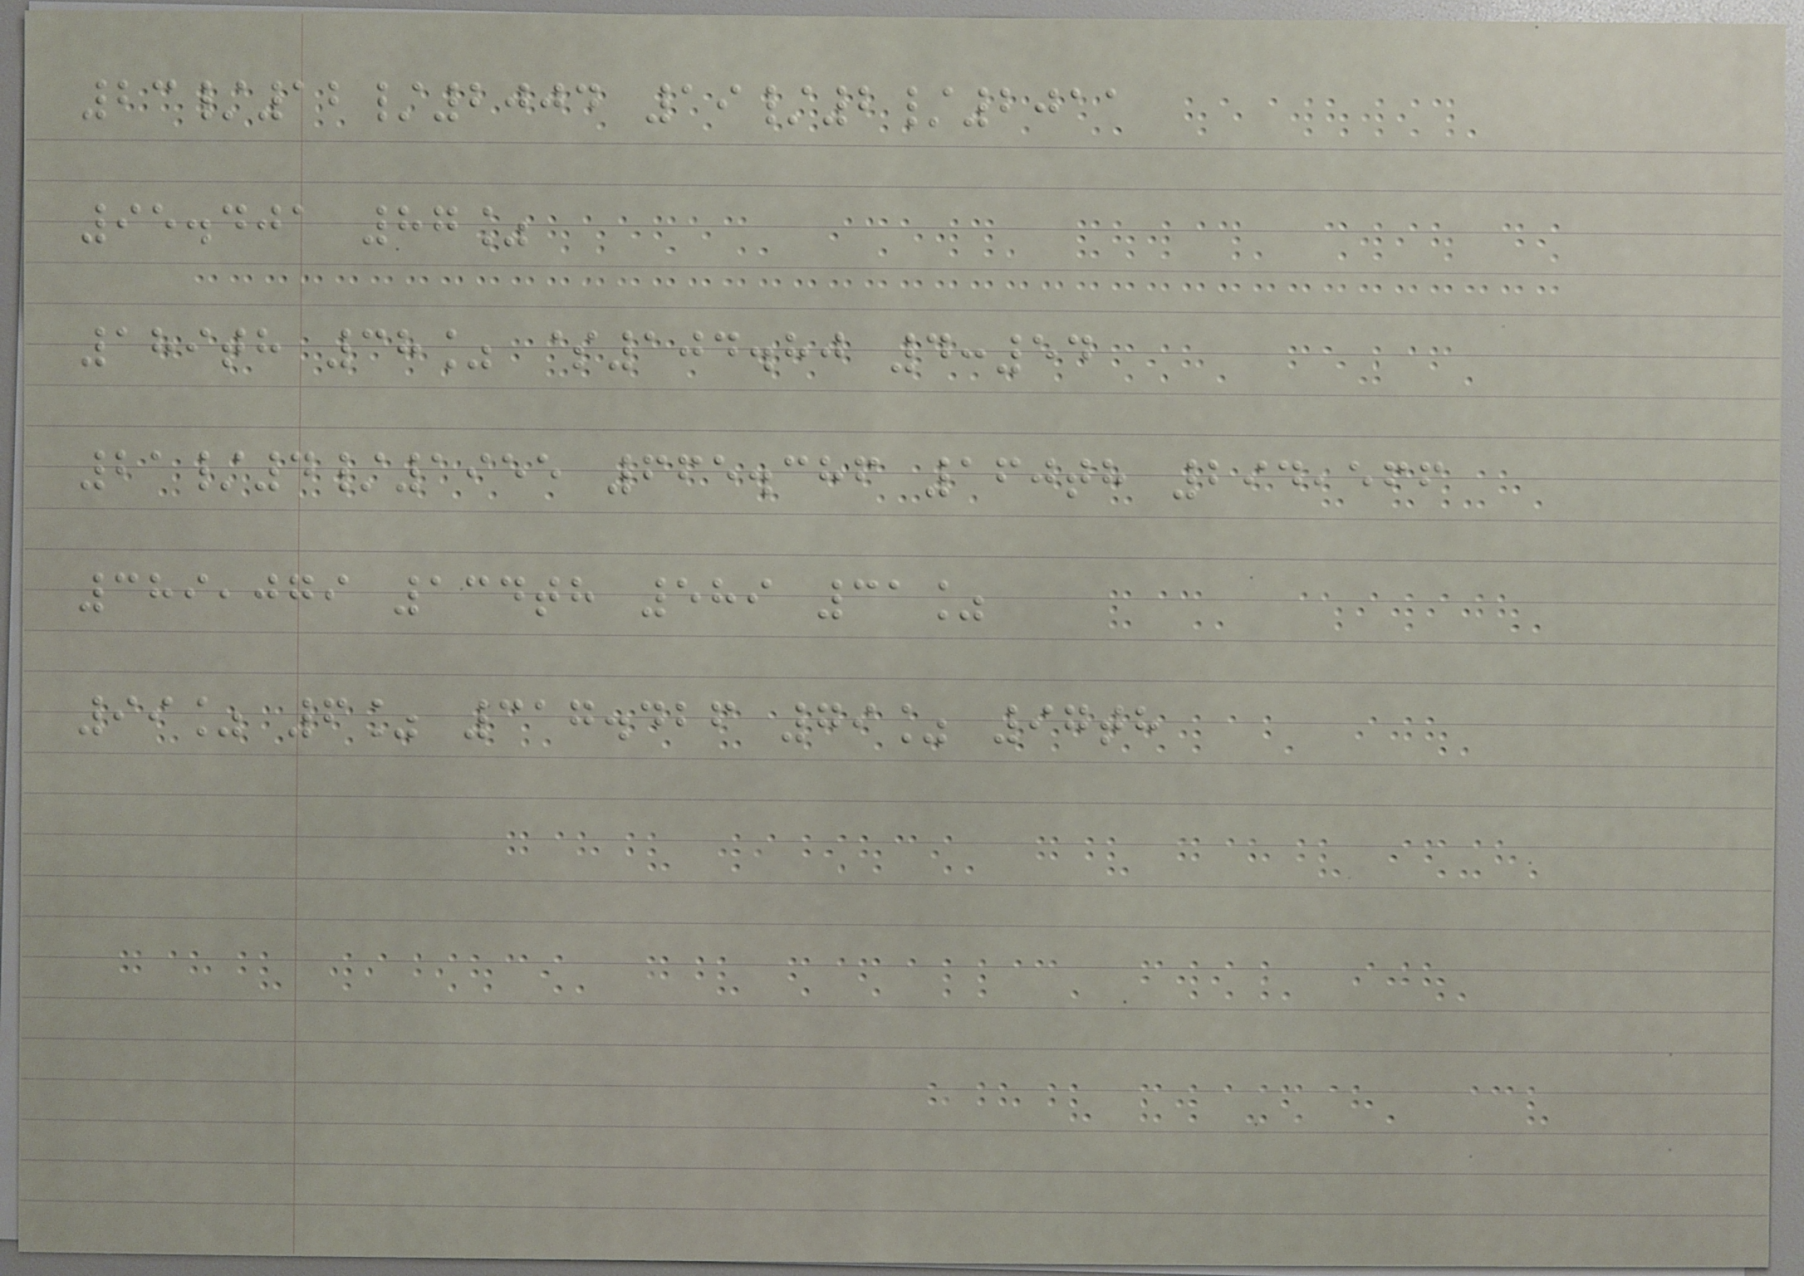23/12/2004 19/2/2011
95.401 87%
189th 38% $104.80 4:54
21/4/1955 665.386 160th 294,566
389,079 134th 589 31%
99% 6% 317.426 79% 97th
